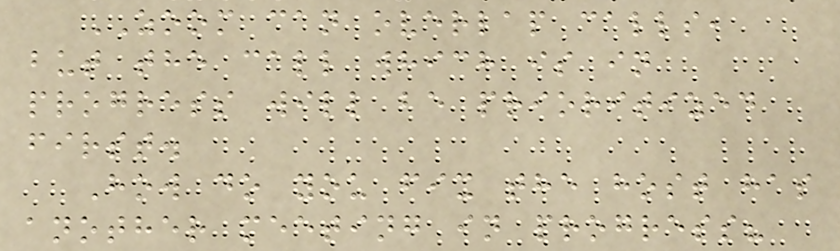ZOOM can overlap calls,
but the call which is in
progress will be prioritized
first.
How do you fix the host has
another meeting in progress?
